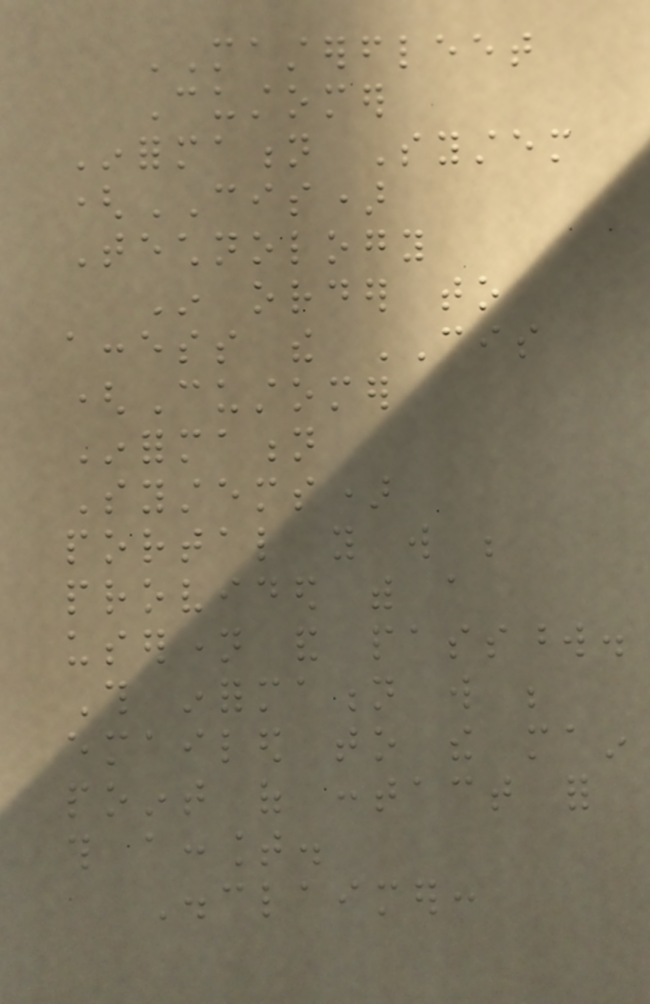MASTERFLEET
Customer
Information System
(CIS)
Technology
In order to
access the CIS
(Customer
Information
Systems)
portal you will be
provided with a
username and password.
This information will be
emailed to the main
point of contact for
this account.
Disclaimer:
